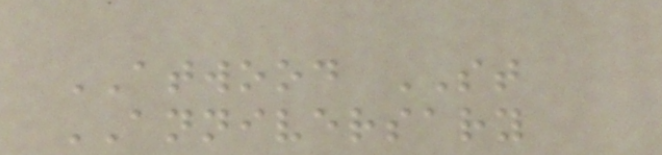ATWOOD ST
ANNIVERSARY
